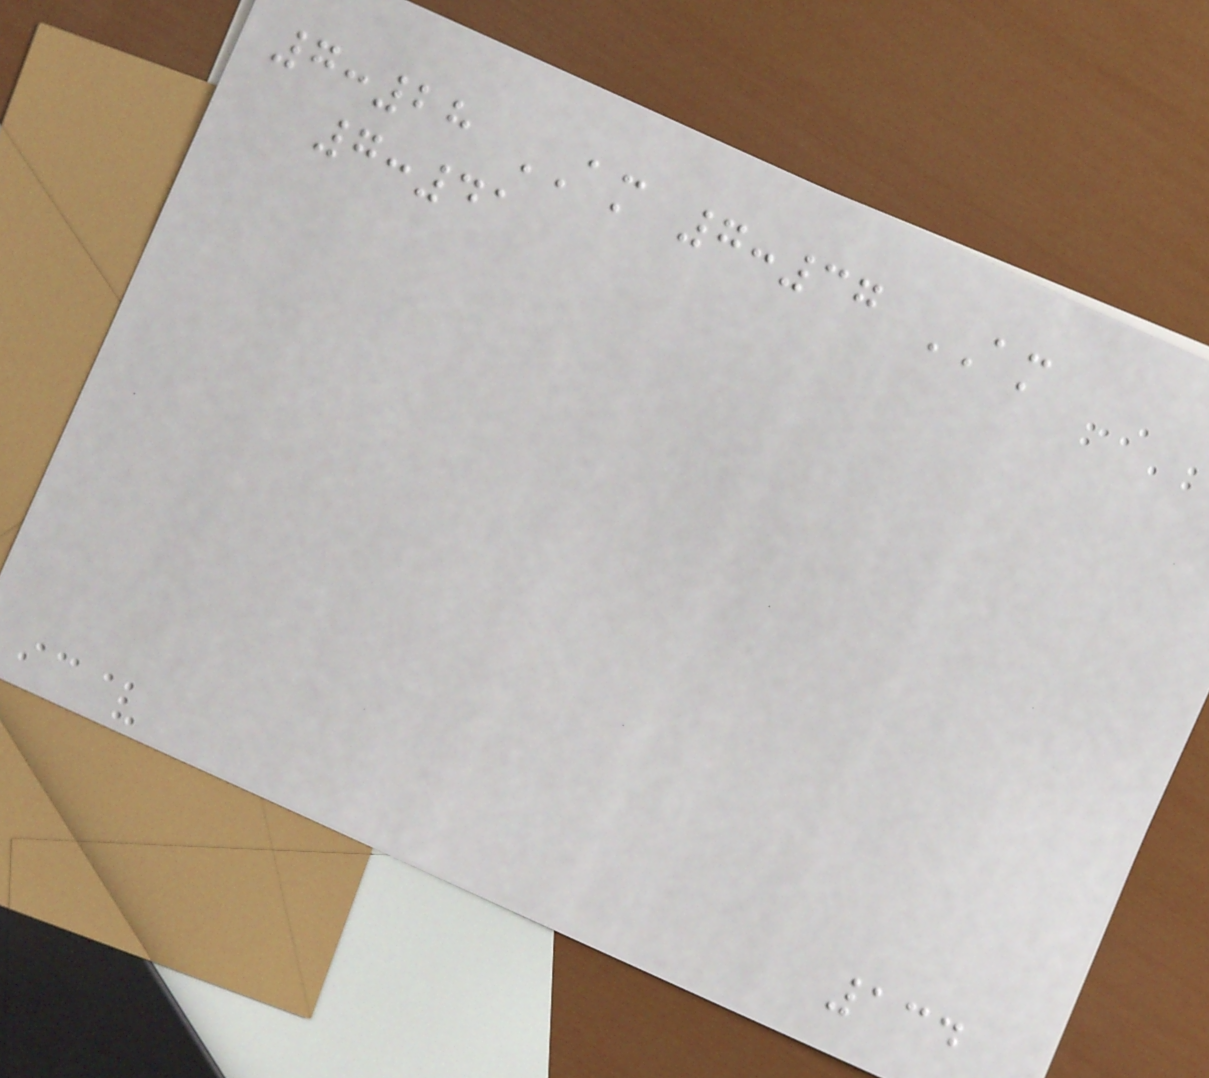7:28 AM 7:37 AM
7:41
134
